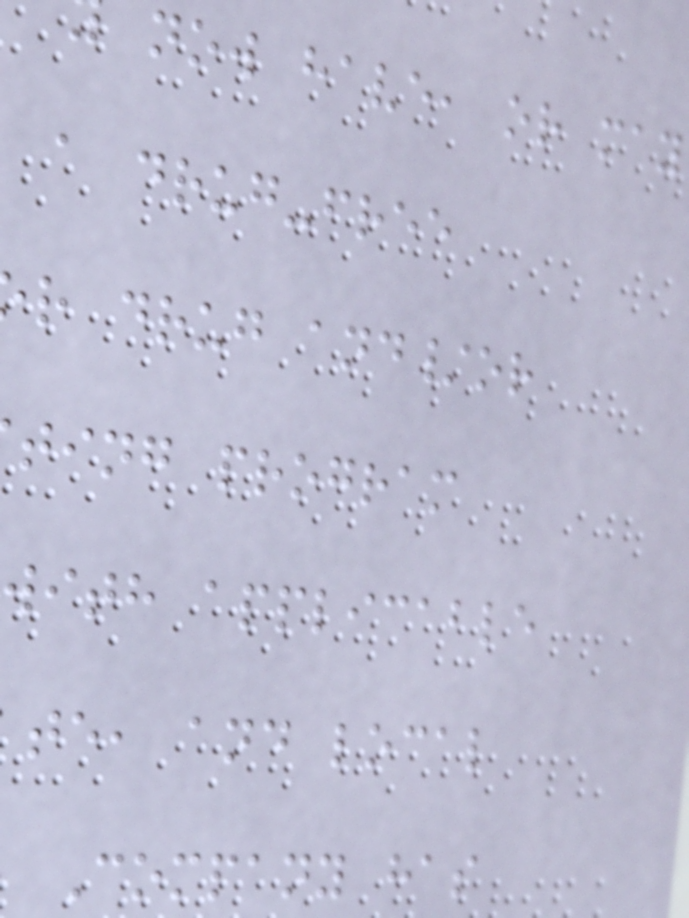now have, or may
a drug-free
r drug and/or
ting program
with applicable
te, and local
Company has
